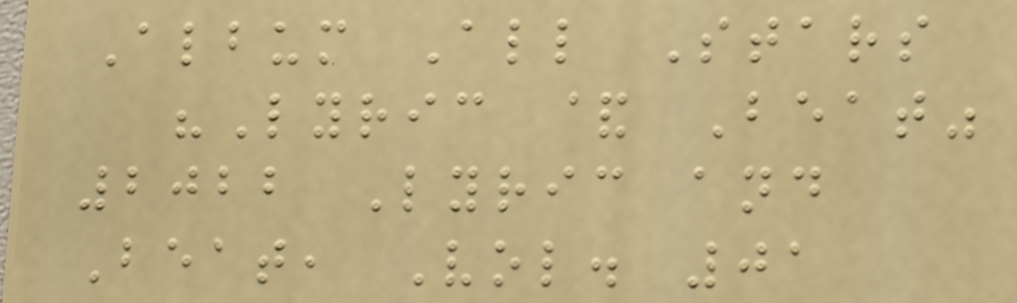Album All Stars
"Lyric & Beat"
2022 Lyric and
Beat, Vol. 01
